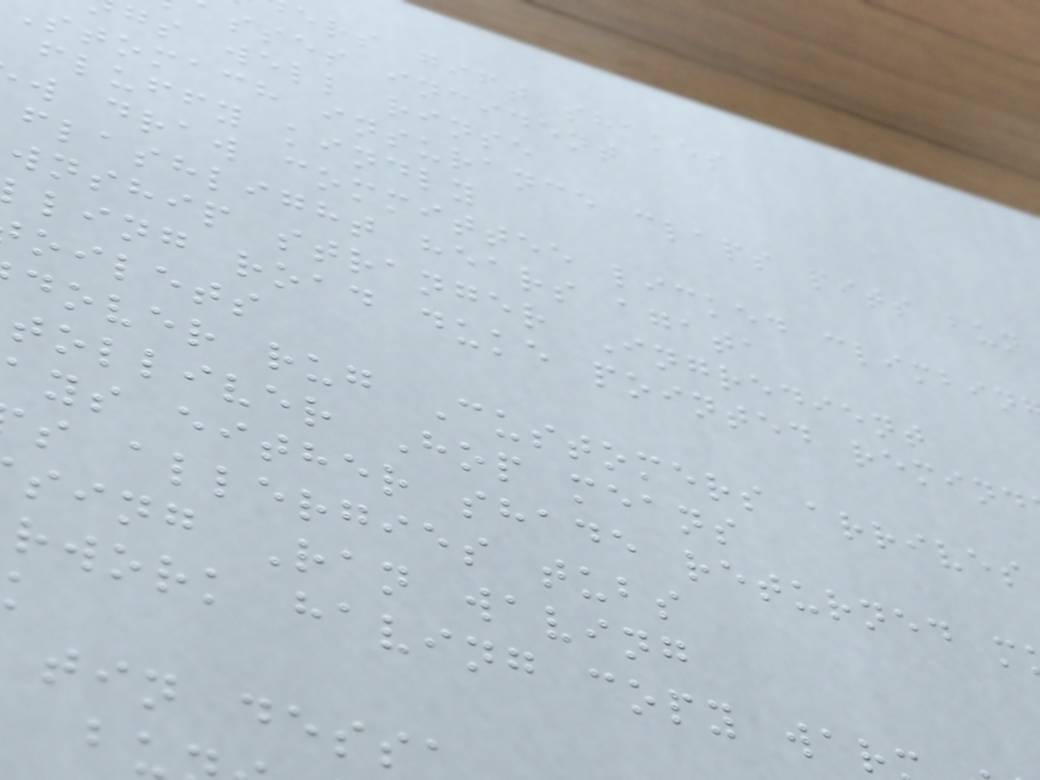ers gift shakes
sses incident
gs well rinse
stomach insurance claps pits bun
fluffy kindly
w draw committee licked climbin
flashlight hears agata
wnship stranger Ingredient
ling road duke pointed remind
oilets
dover rug Customers arrives
tolliver Hop means
ys either shade returned m
s allergies tubs
sing Ran waving
rwork having copy war
tin dess
